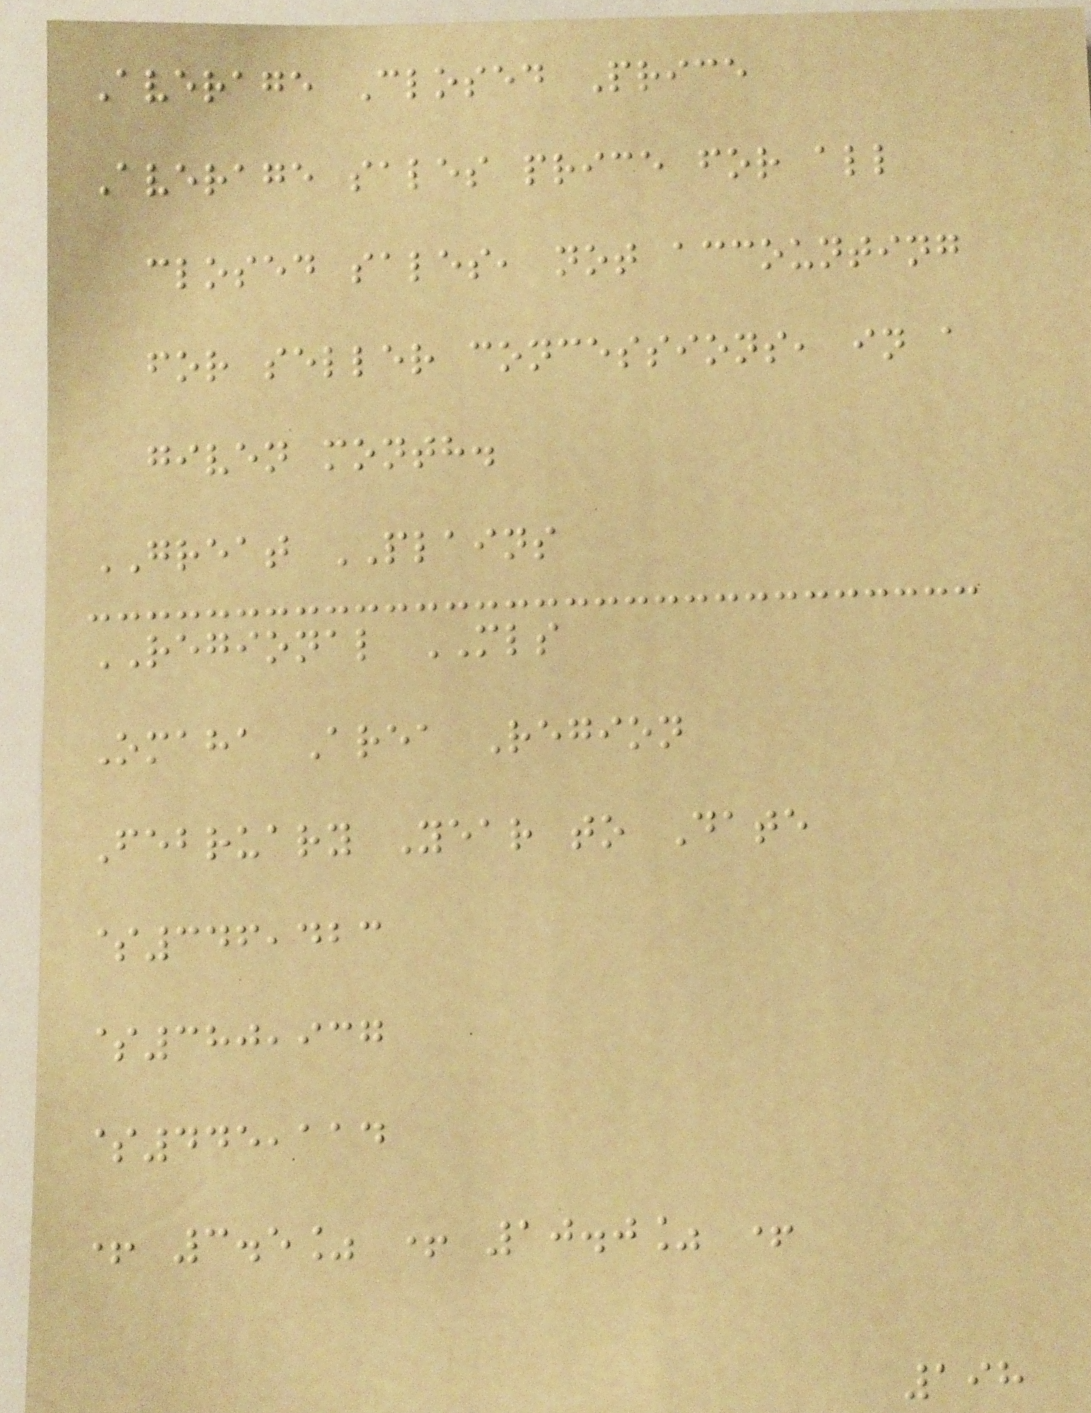Average Closed Price
Average sales price for all
closed sales, not accounting
for seller concessions, in a
given month.
GREAT PLAINS
REGIONAL MLS
Omaha Area Region
February Year to Date
$346,423
$380,937
$445,114
+ 3.5% + 10.0% +
198
